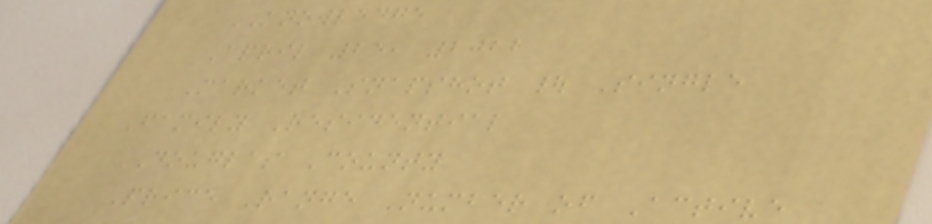KNOWLEDGE
April 25, 2022
Market Snapshot | Single
Family Residential
Douglas County
Price Range Number of Active
